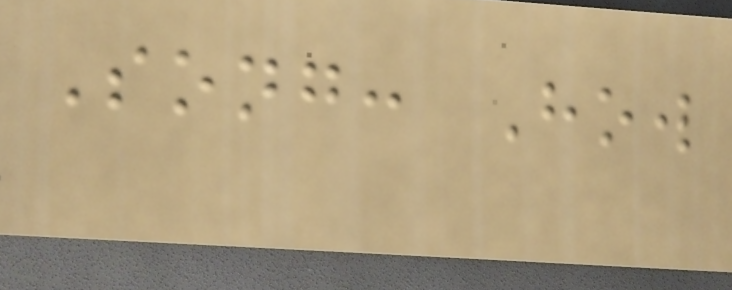Song: How
